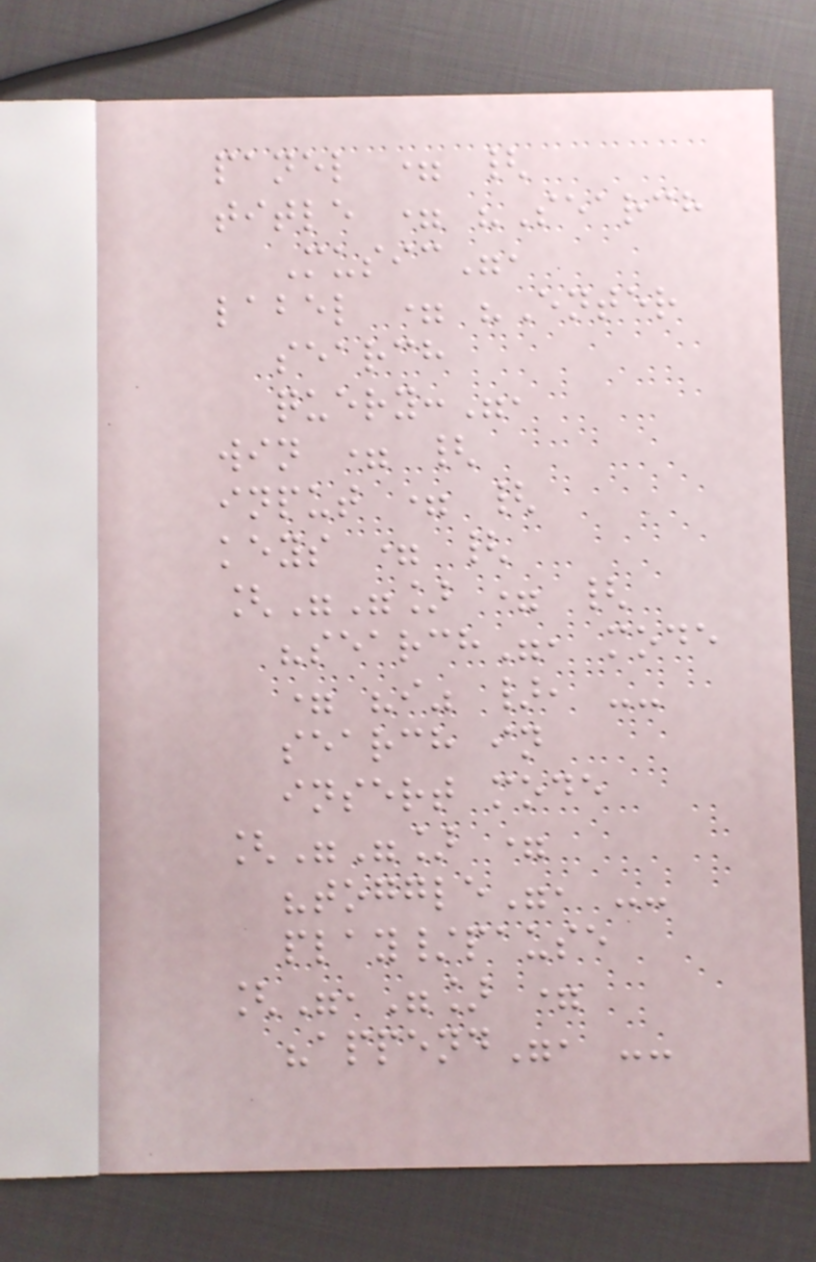panel = {
title = "Search
Music",
label = "Enter
search
query:",
win = {
input = {
keys = {
[""] = {
"search", mode
= "i" }, --
search in
insert mode
[""] =
"toggle", --
play/pause
[","] =
"append", --
